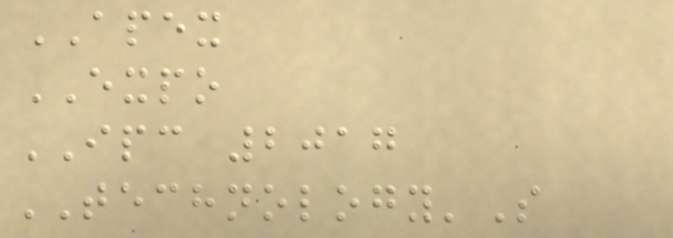APEX
EXPO
IPC 2017
TECHNOLOGY'S
